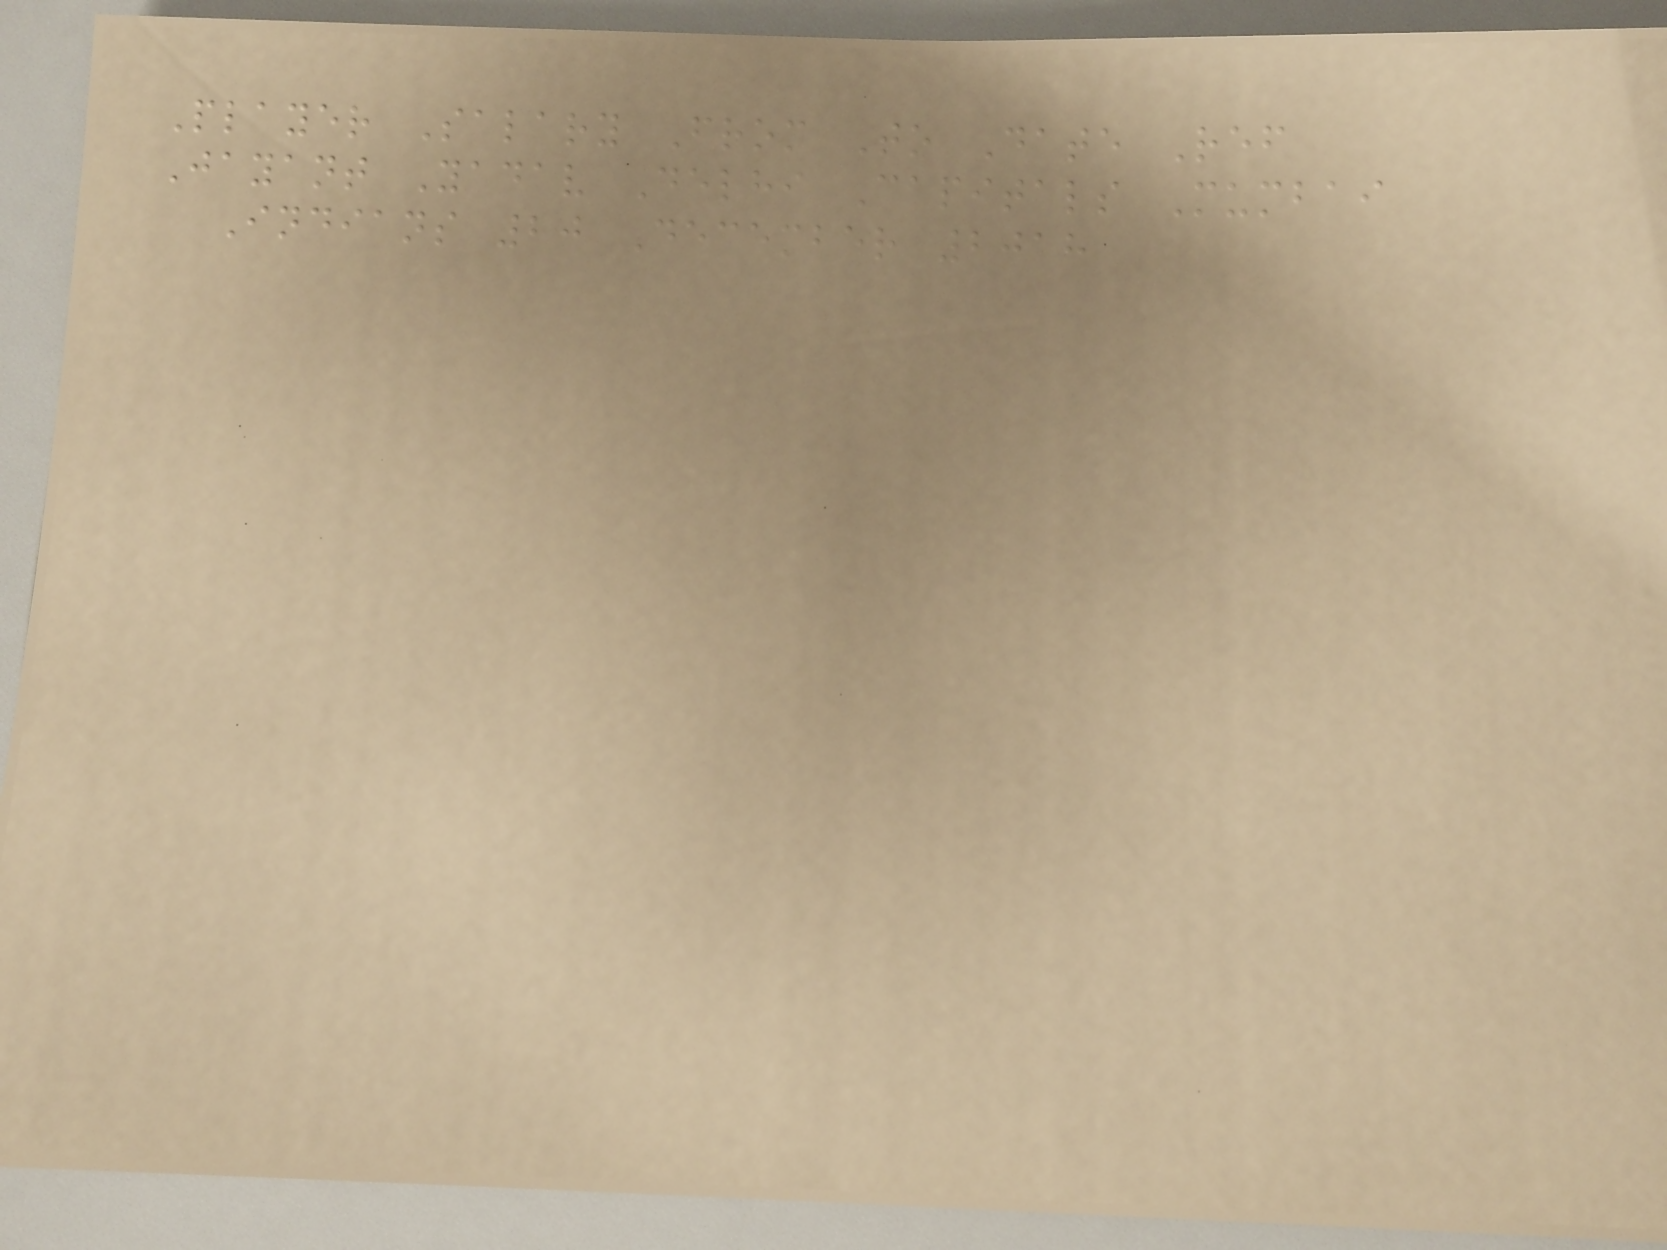Player Salary From To Date Ref
Jayant Yadav Delhi Capitals Mumbai
Indians 20 December 2018
